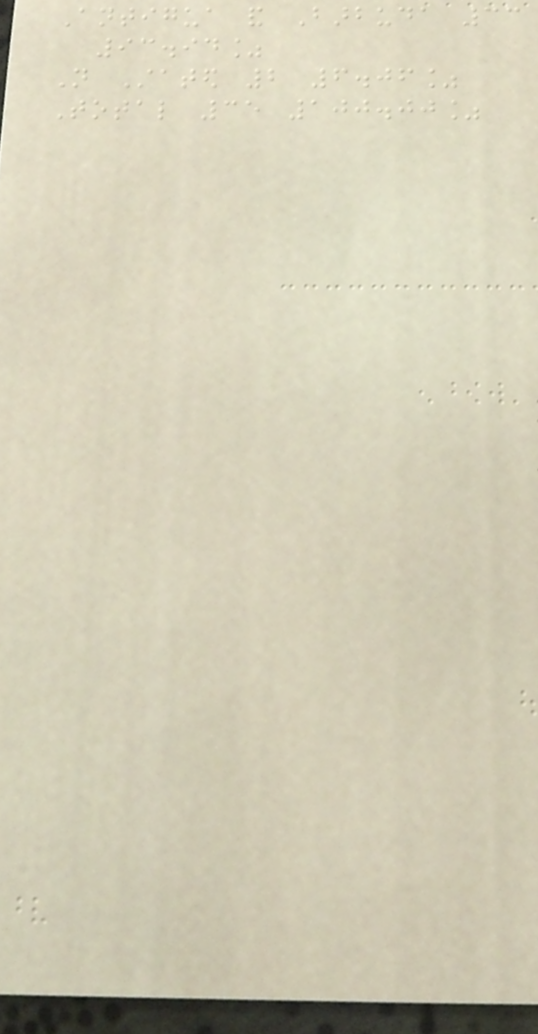Antigua and Barbuda 33
93.94%
Not Stated 2 6.06%
Total 35 100.00%
